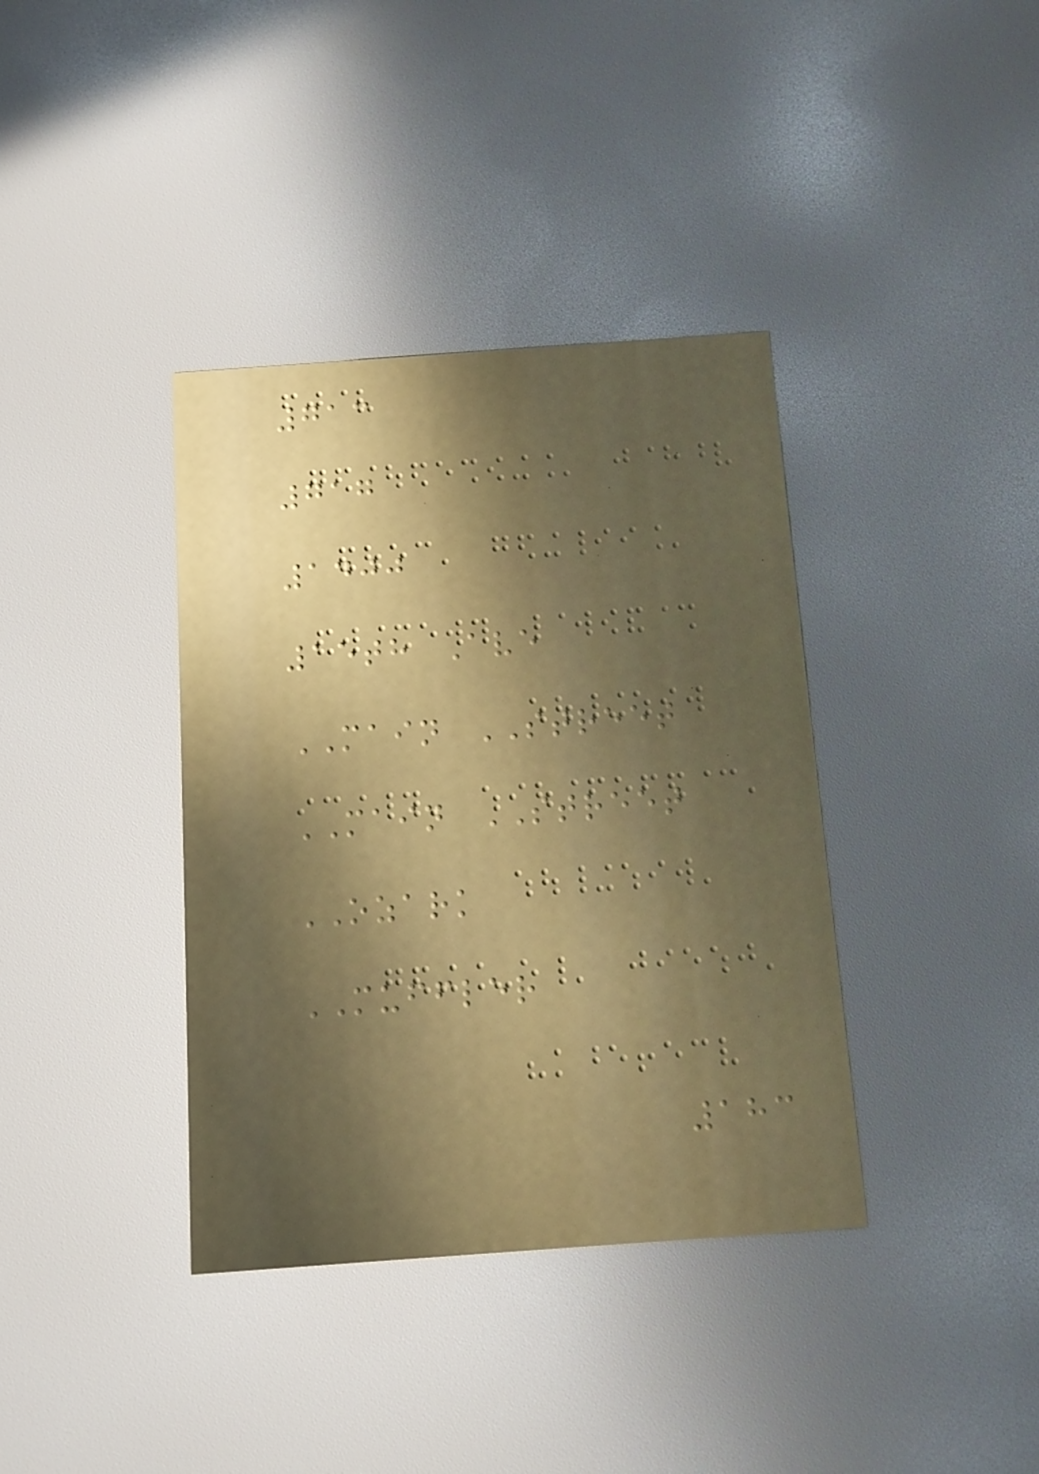713
717
1400
15th Ave
MAIN STREET
MAIN STREET
OZARK
MUFFLER
183
